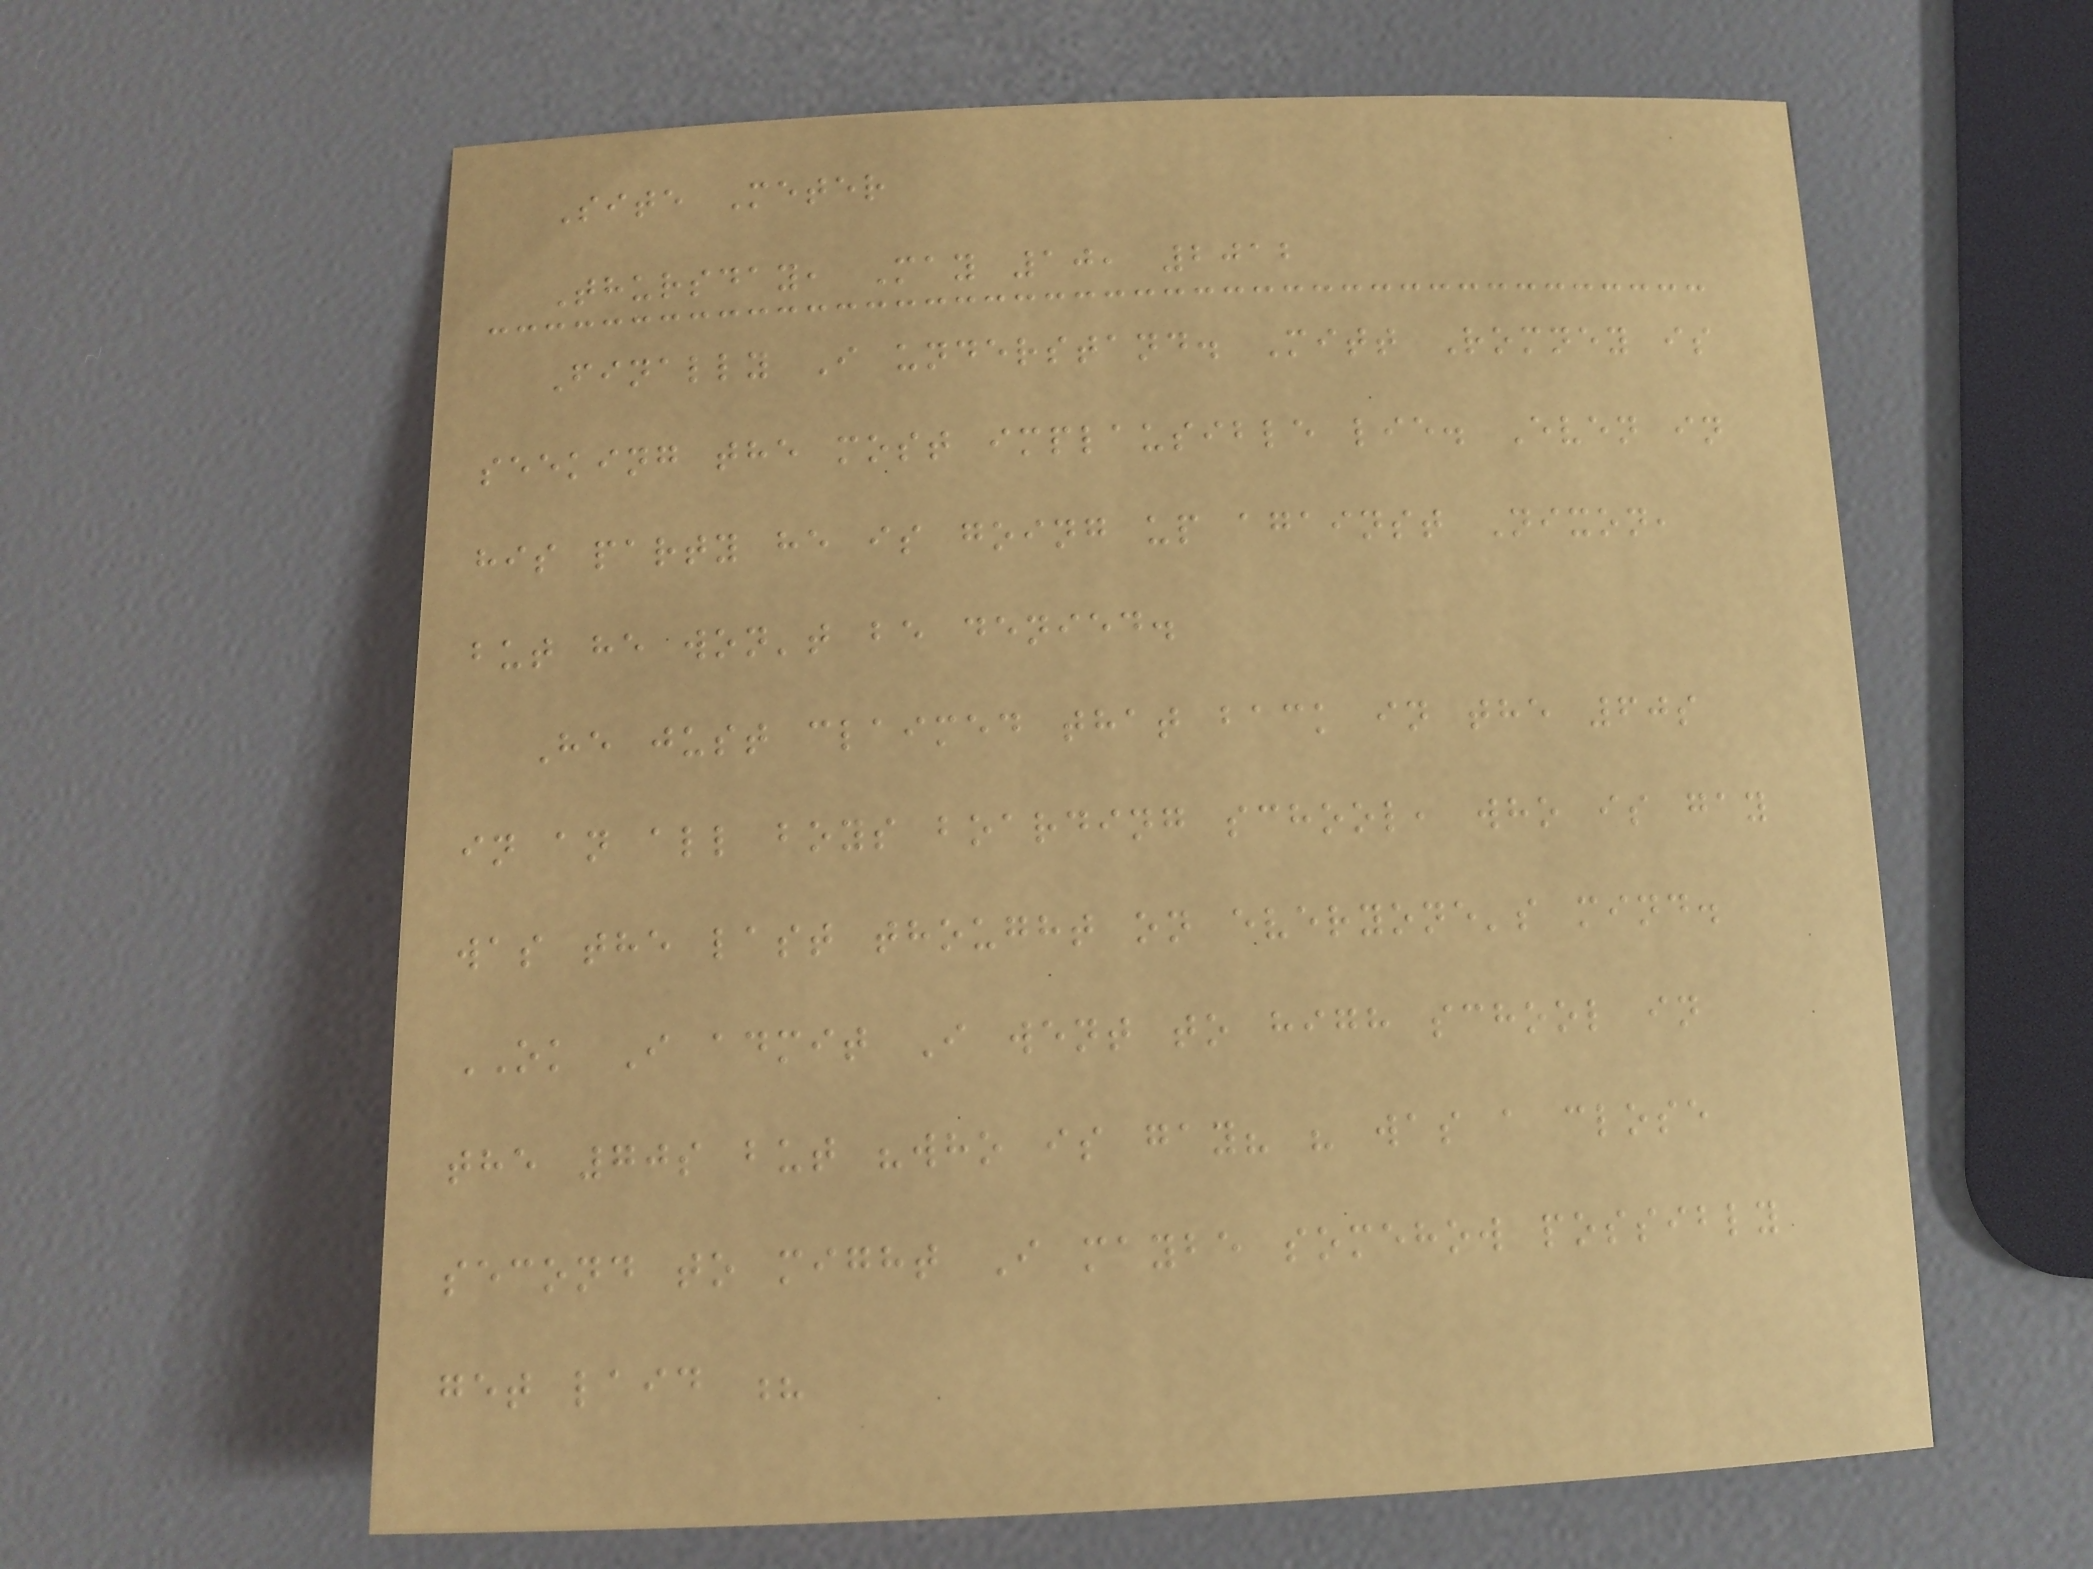Site Meter
Thursday, May 10, 2012
Finally I understand. Mitt Romney is
seeking the most implausible lie. Even in
his party he is going up against Nixon,
but he won't be denied.
He just claimed that back in the 60s
in an all boys boarding school, who is gay
was the last thought on everyone's mind.
OK I admit I went to high school in
the 70s but "who is gay? " was a close
second to might I maybe somehow possibly
get laid ?
